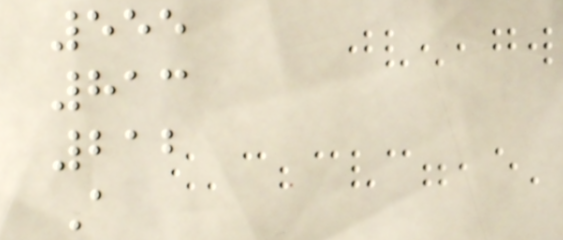555
813
212
A
